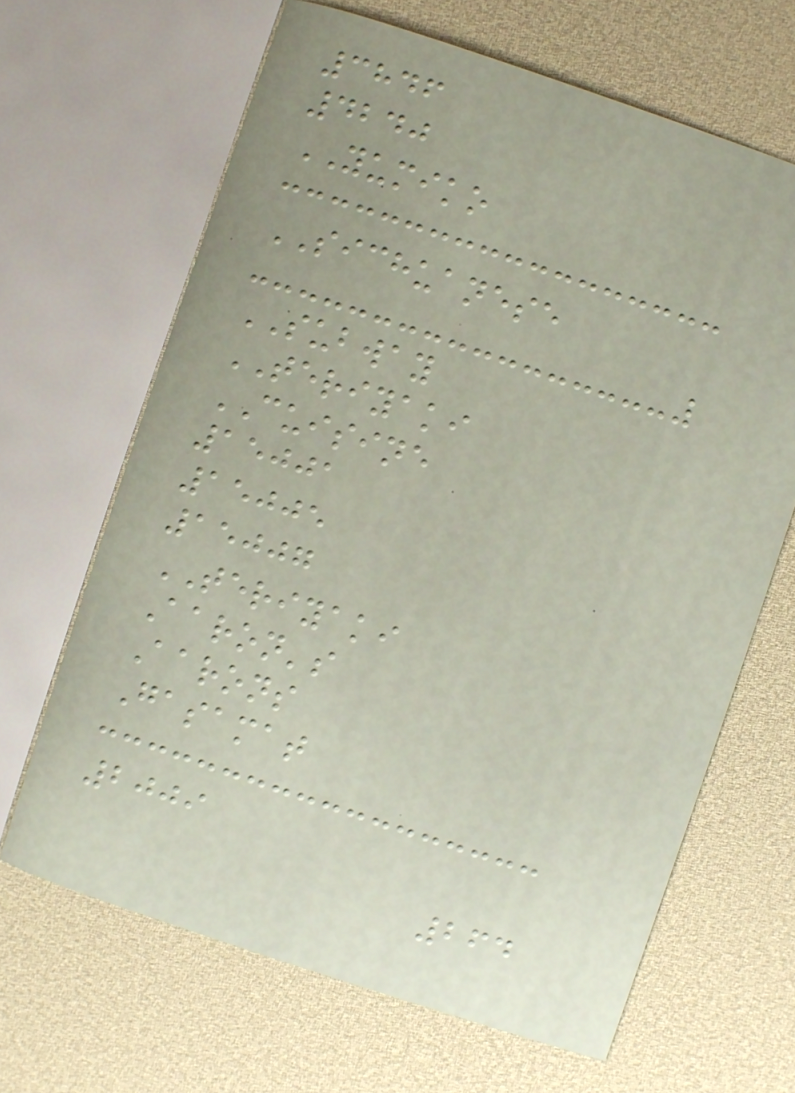3846
4240
YUMIKO
SICHUANESE
SUBWAY
TERIYAKI
CUISINE
15001
15005
15007
TERIYAKI
Aaron's
Aarons
Gasamat
2009
264
